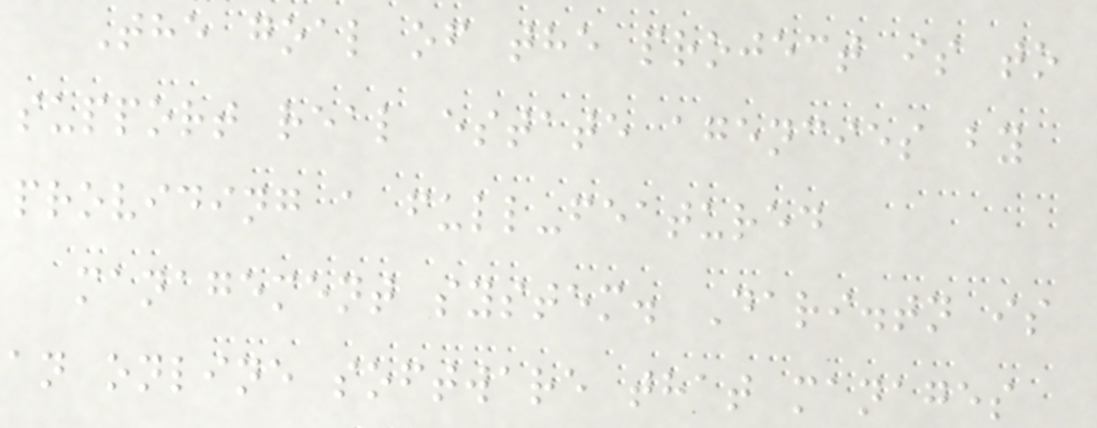The goal of the project is to
support real estate agencies by
providing a full-featured
management system. Dari.tn is
an online software that manages
